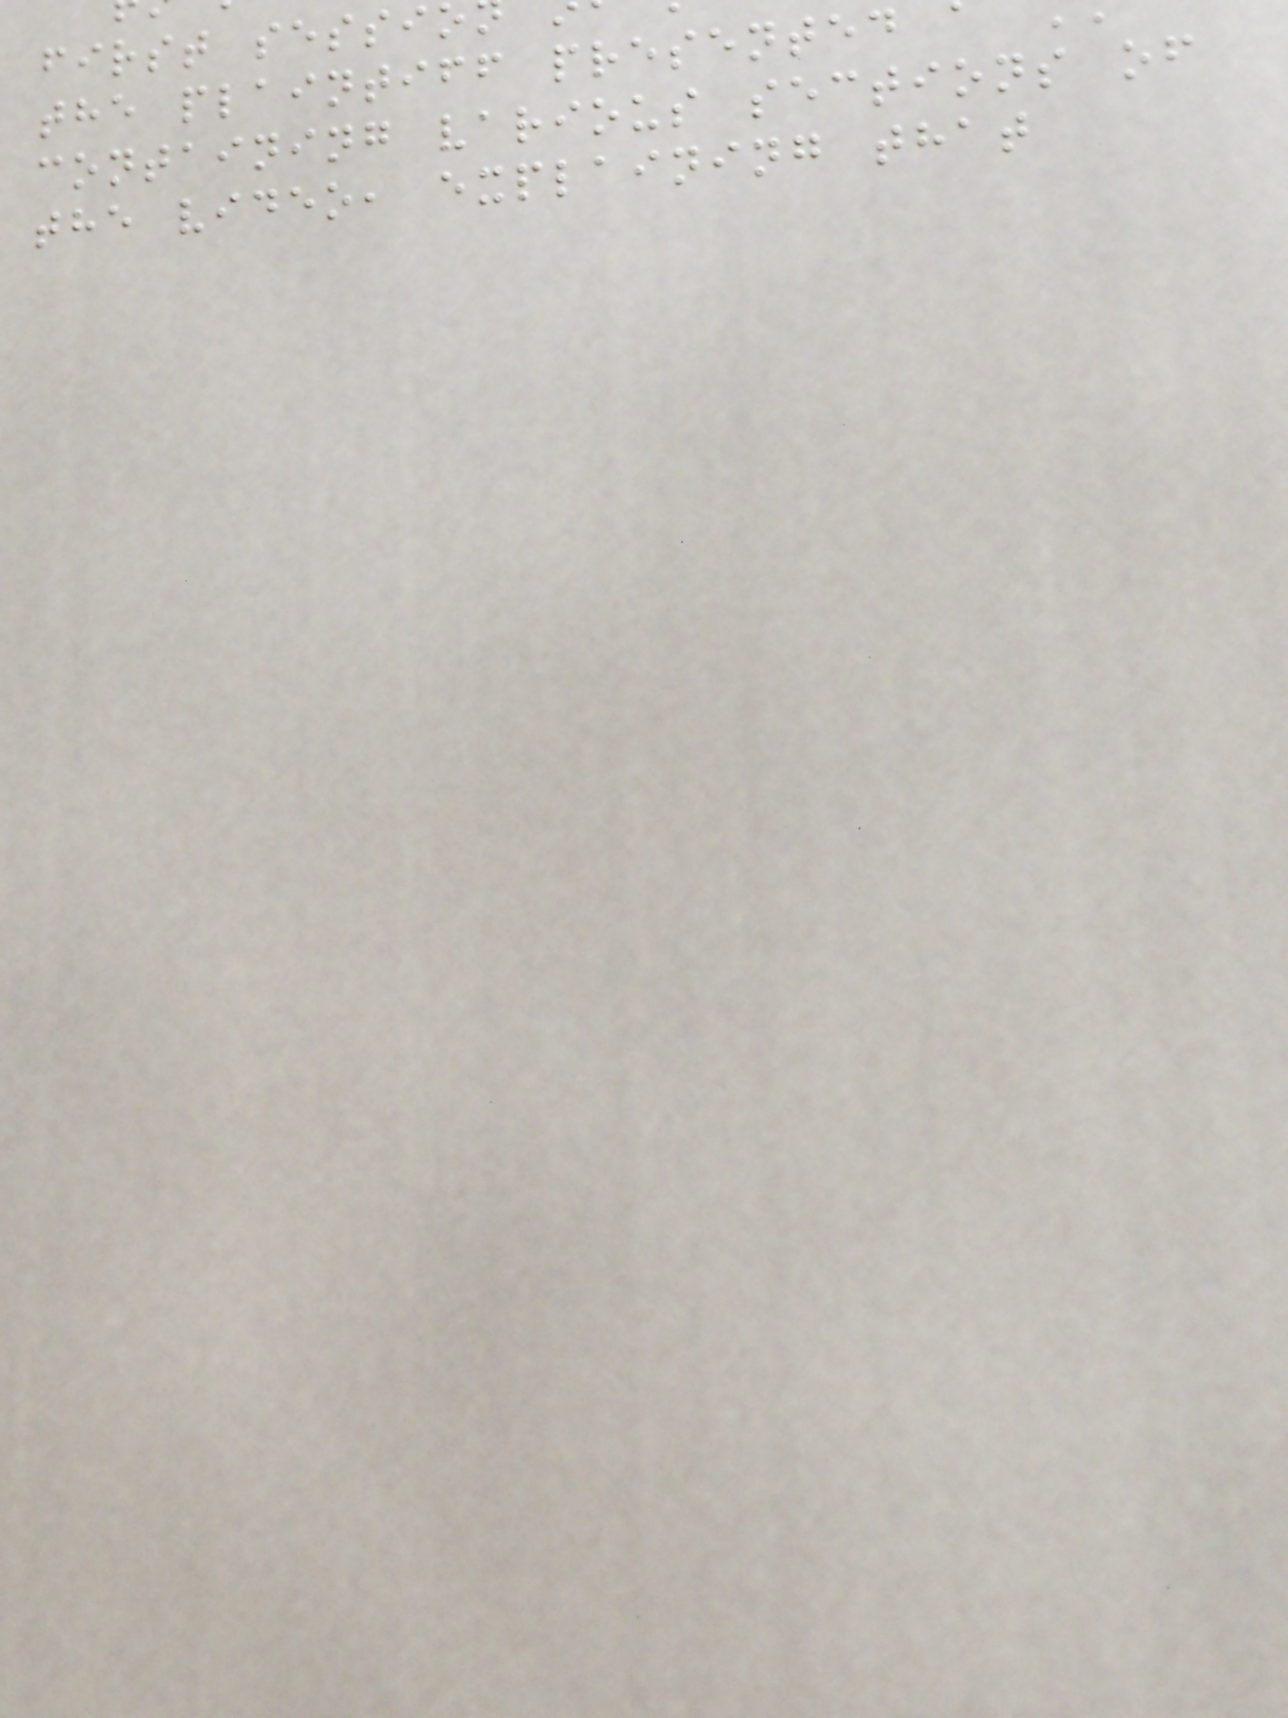first sessi
the plaintiff presented
containing various sections of
the video, explaining that
